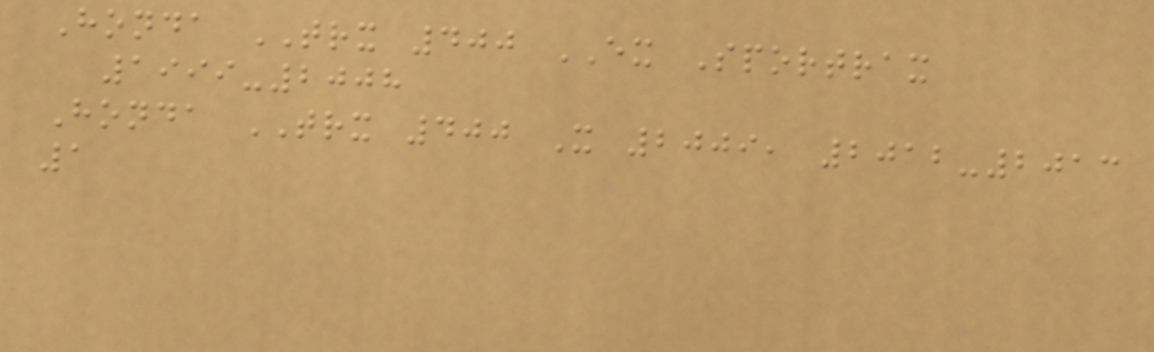Honda TRX 400 EX Sportrax
1999-2008
Honda TRX 400 X 2009, 2012-2013
1
